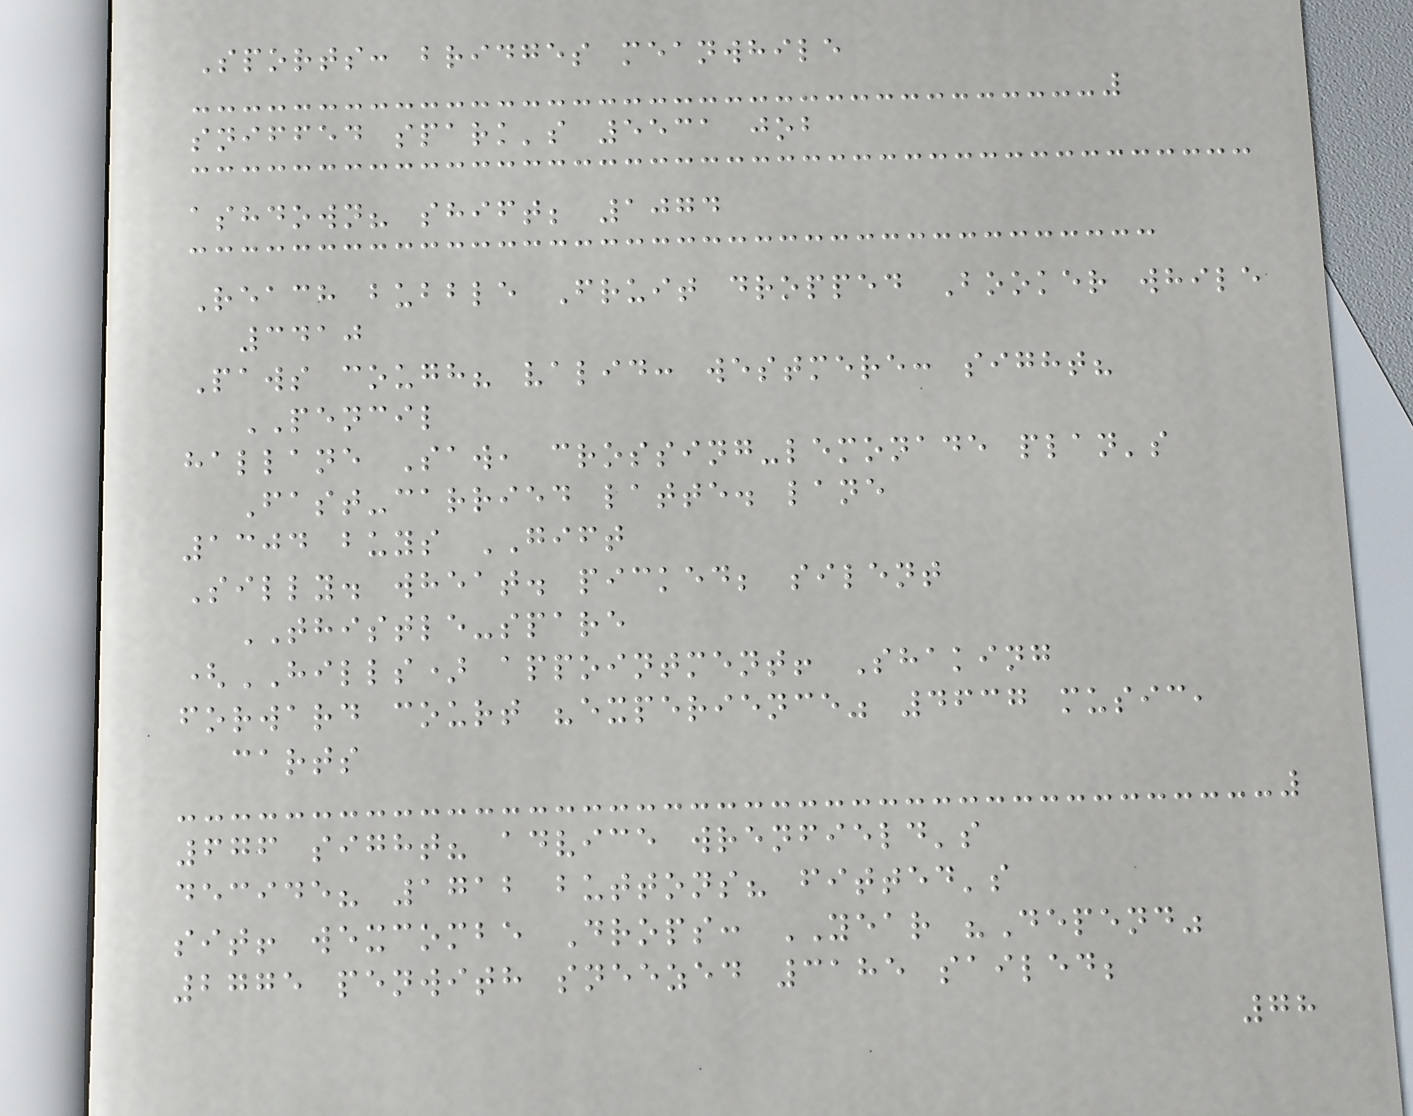Sports: bridges meanwhile
sniffed spark's 5531 job
ashdown? shift; 1074
Reach bubble Fruit dropped Booker while
3410
Paws cough? valid: westmere: sight?
PENCIL
hallane Saw, crossing-lemonade plan's
Fast-carried latte. lane
1304 buys GIFT
Silly. wheat. picked; silent
THISTLE-spare
(HILLS) appointment! Shaking
forward court "experience" 4637 music,
carts
676 sight? advice wrenfield's
decide? 1712 buttons? fitted's
sit! wexcombe Drops: YEAR "Depend"
2775 penwith sneezed 3185 sailed;
78
